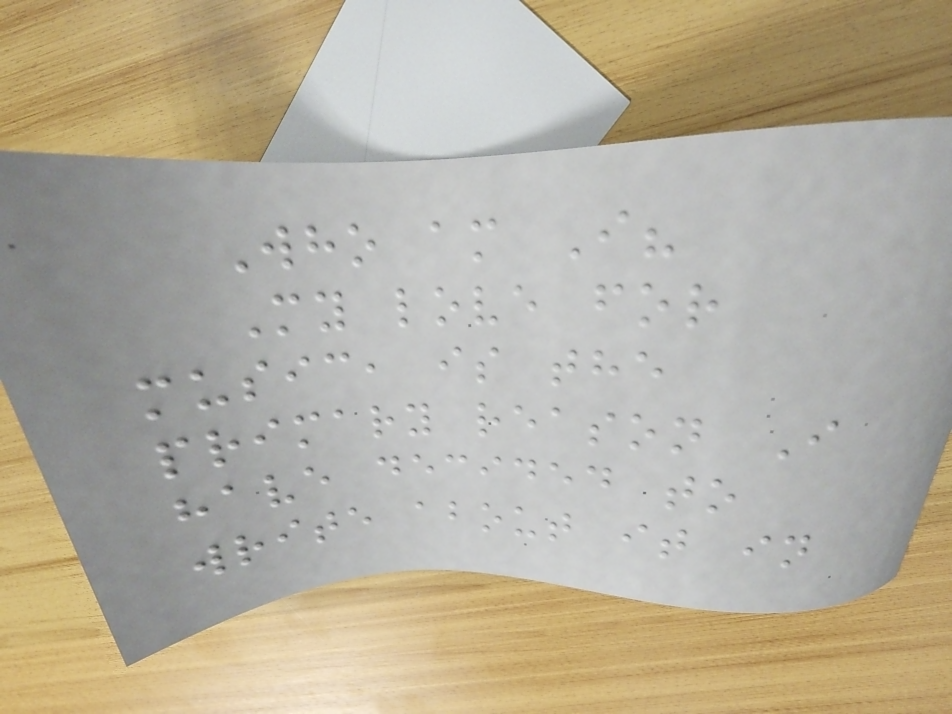Who am I?
My love for
music, is the
primary reason I
have decided to
write about it in
